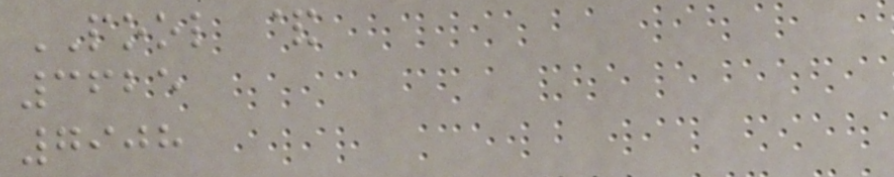POOL &
3625
7908
